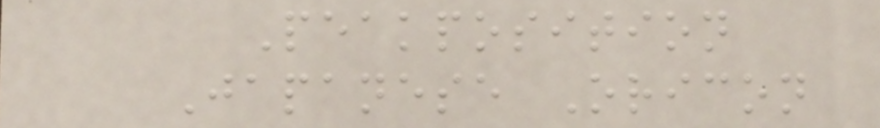Peakposition
Japanese Oricon
